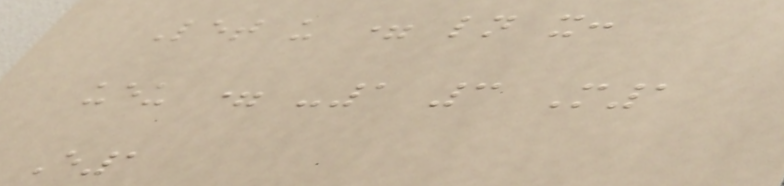Let u = ln x:
ueu = -1 3 M1
E1
